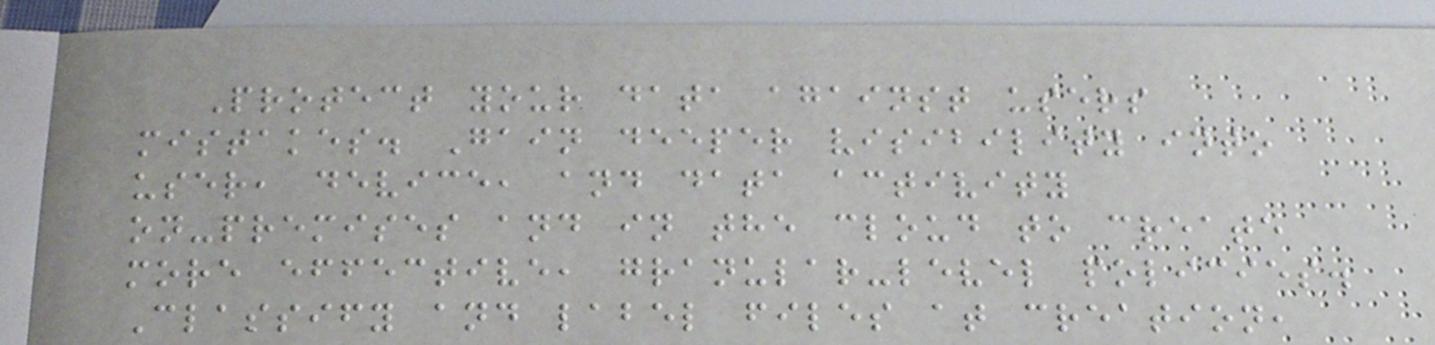Protect your data against users
mistakes. Gain deeper visibility into
user, device, and data activity
on-premises and in the cloud to create
more effective, granular-level policies.
Classify and label files at creation,
